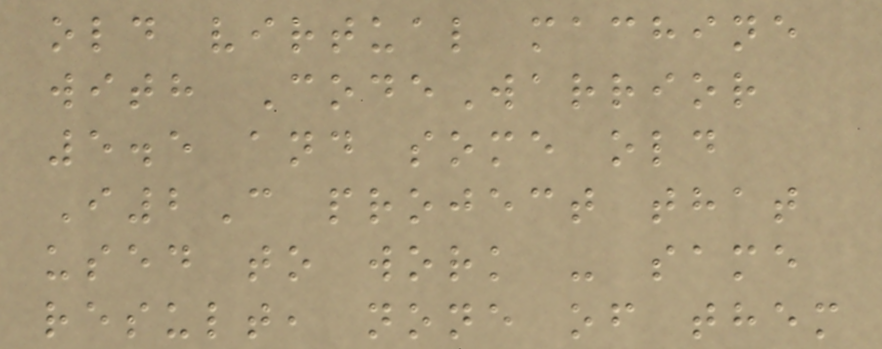old virtual machine
with CodeWarrior
5.5 and some old
I2C project that
used to work - same
result, none of them
